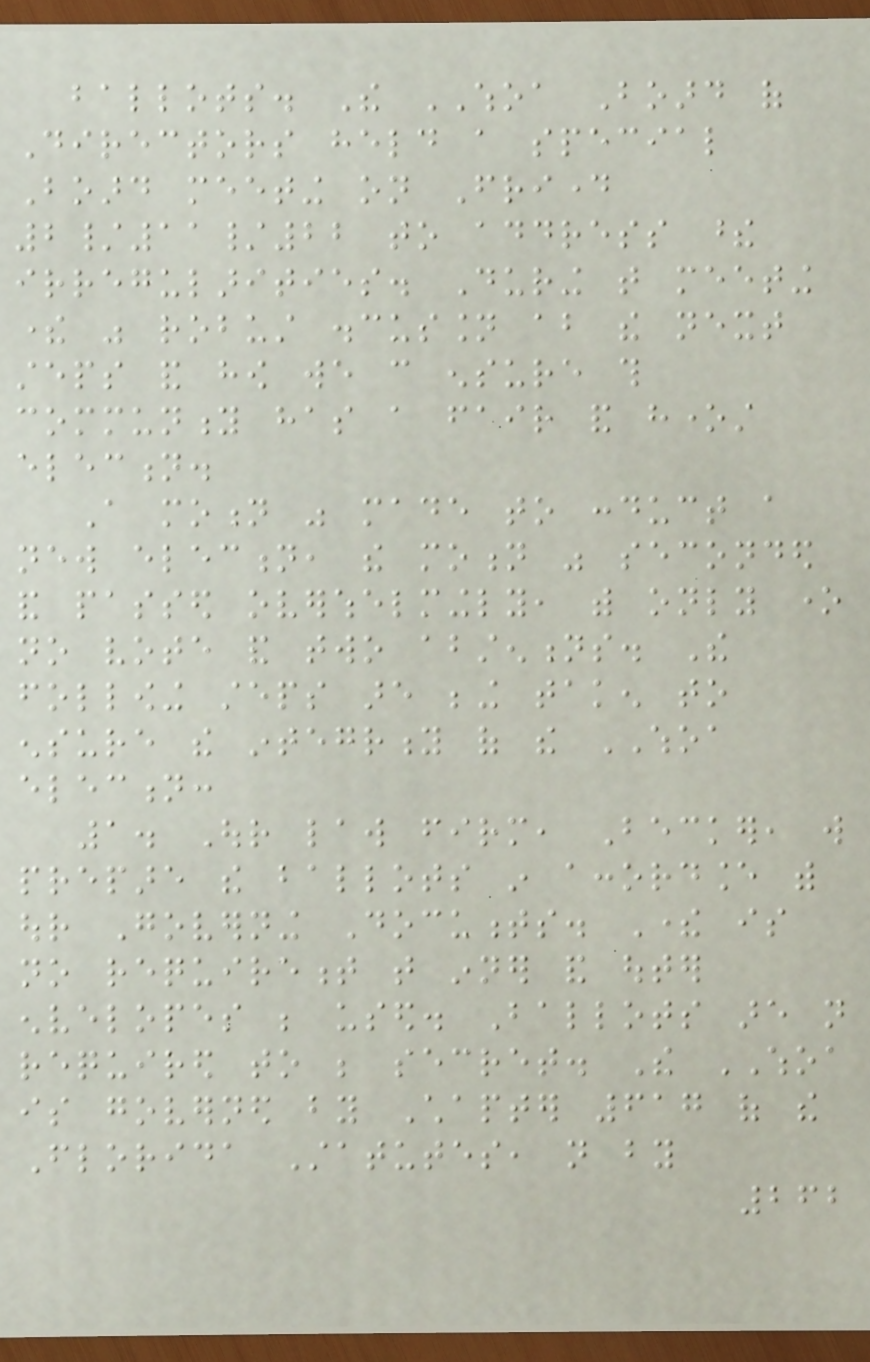ballots. The WHOA Board of
Directors held a special
Board meeting on Friday
2/11/22 to address these
irregularities. During that meeting
there was robust discussion about the next
steps and how we can ensure this
community has a fair and honest
election.
A motion was made to conduct a
new election, the motion was seconded
and passed overwhelmingly, with only one
no vote and two abstentions. The
following steps are being taken to
ensure the integrity of the WHOA
election:
1. Our law firm, Becker, will
prepare the ballots in accordance with
our Governing Documents. There is
no requirement that inner and outer
envelopes be used. Ballots are not
required to be secret. The WHOA
is governed by Chapter 617 of the
Florida Statutes, not by
262
